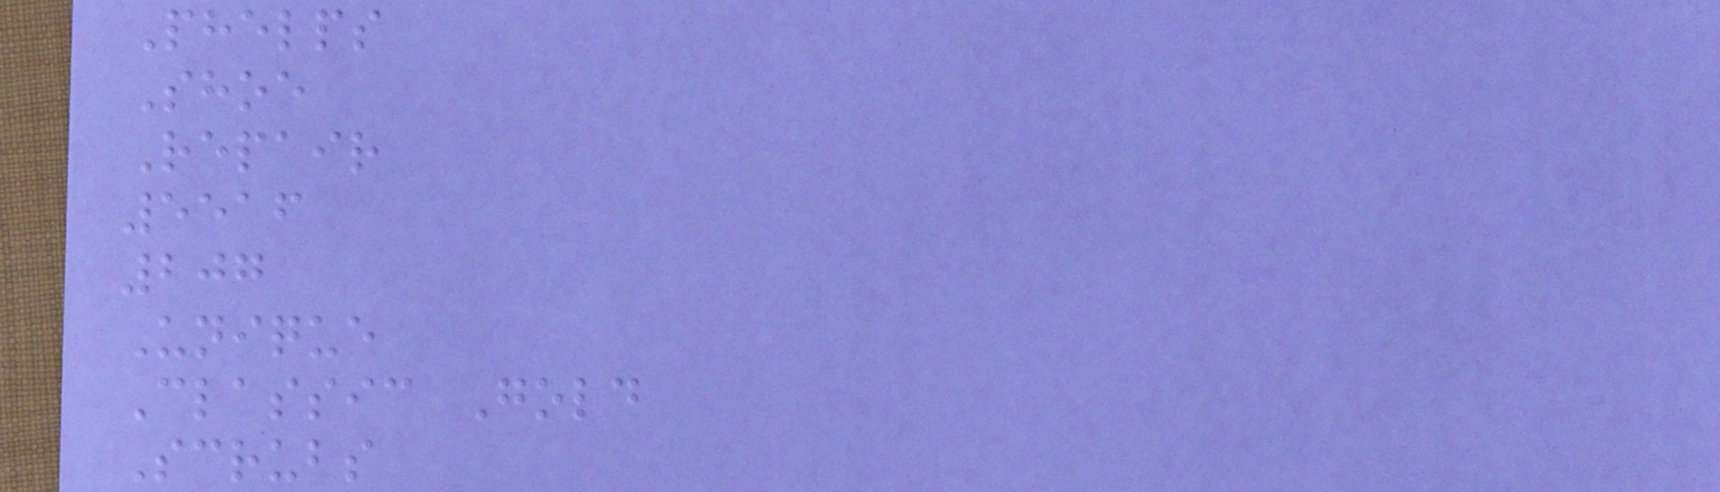Phelps
Shoe
Repair
5516
207
Unique
Classic Gold
Scrubs
